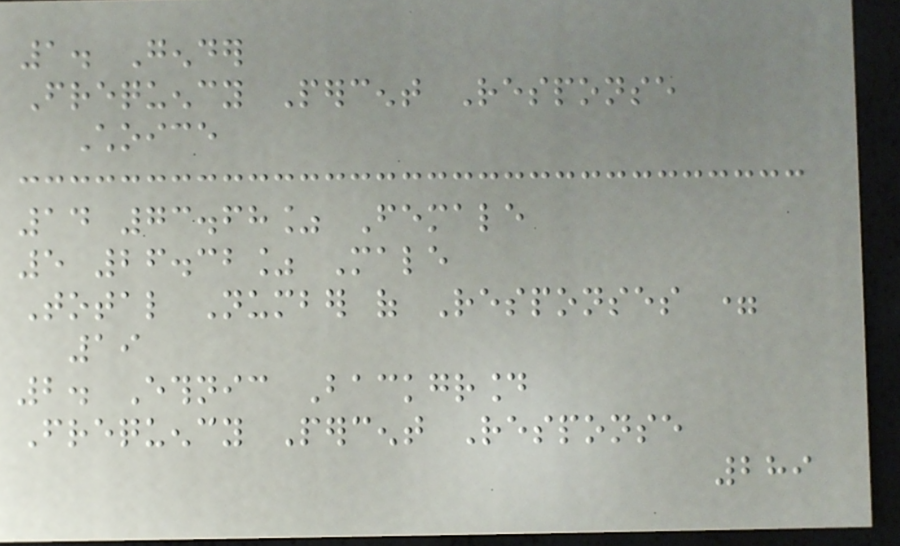1. Gender
Frequency Percent Response
Choice
14 73.68% Female
5 26.32% Male
Total Number of Responses =
19
2. Ethnic Background
Frequency Percent Response
289
